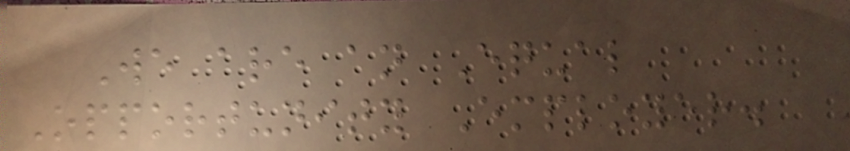We are an Equal
Opportunity Employer.
